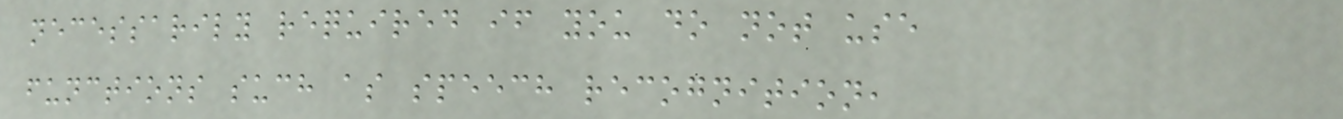necessarily required if you do not use
functions such as speech recognition,
